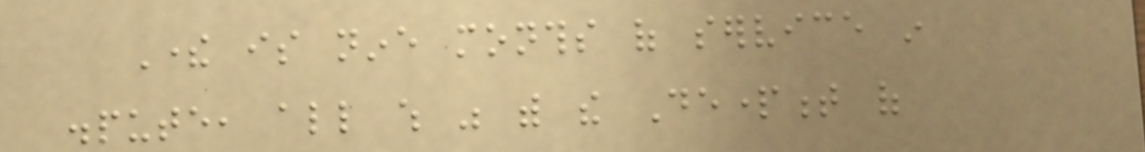There is nine months of service in
dispute, all which was with the Department of
